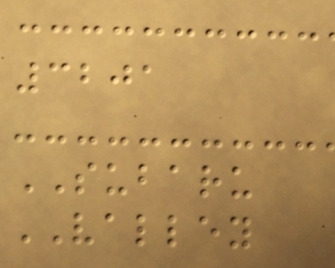3201
SUBARU
VALLEY
